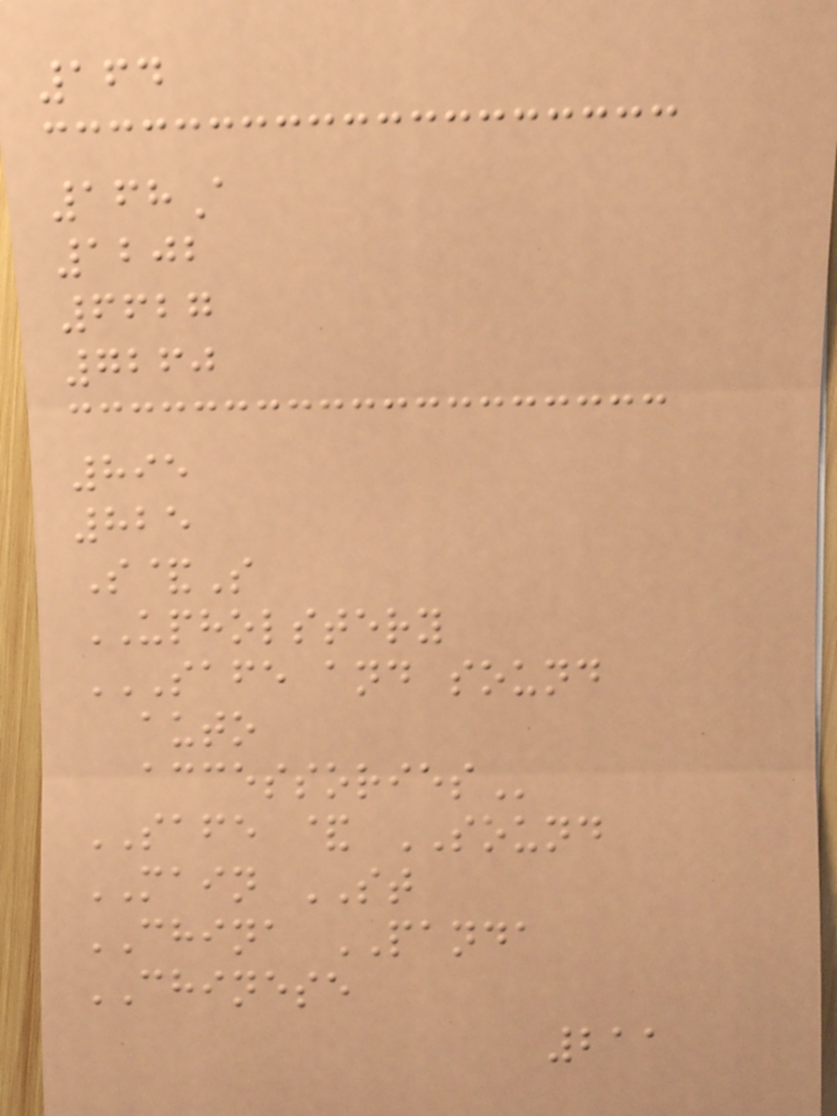164
168A
1202
6627
7260
895
825
S&S
UPHOLSTERY
SAFE AND SOUND
AUTO
ACCESSORIES
SAFE & SOUND
MAIN ST
CHINA PANDA
CHINESE
211
